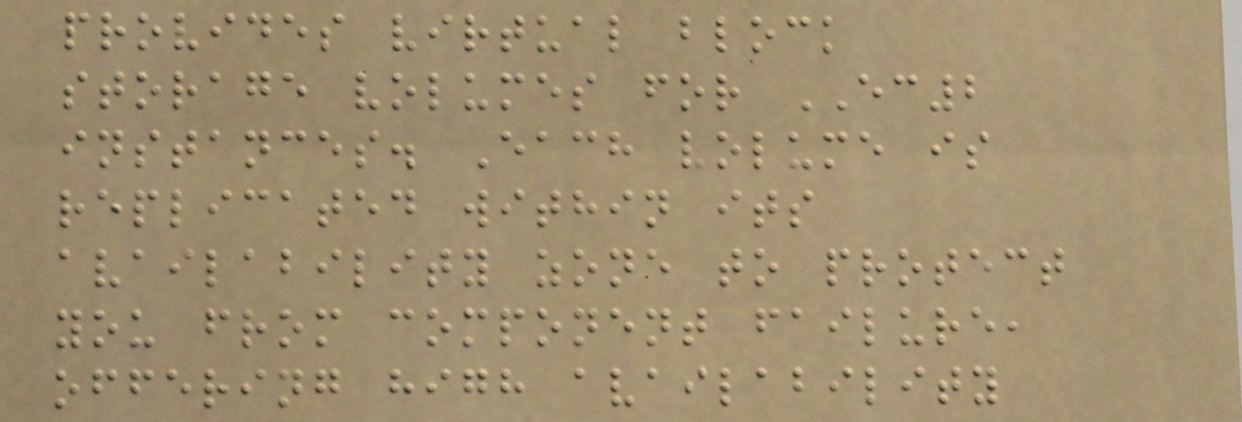provides virtual block
storage volumes for EC2
instances. Each volume is
replicated within its
availability zone to protect
you from component failure,
offering high availability
